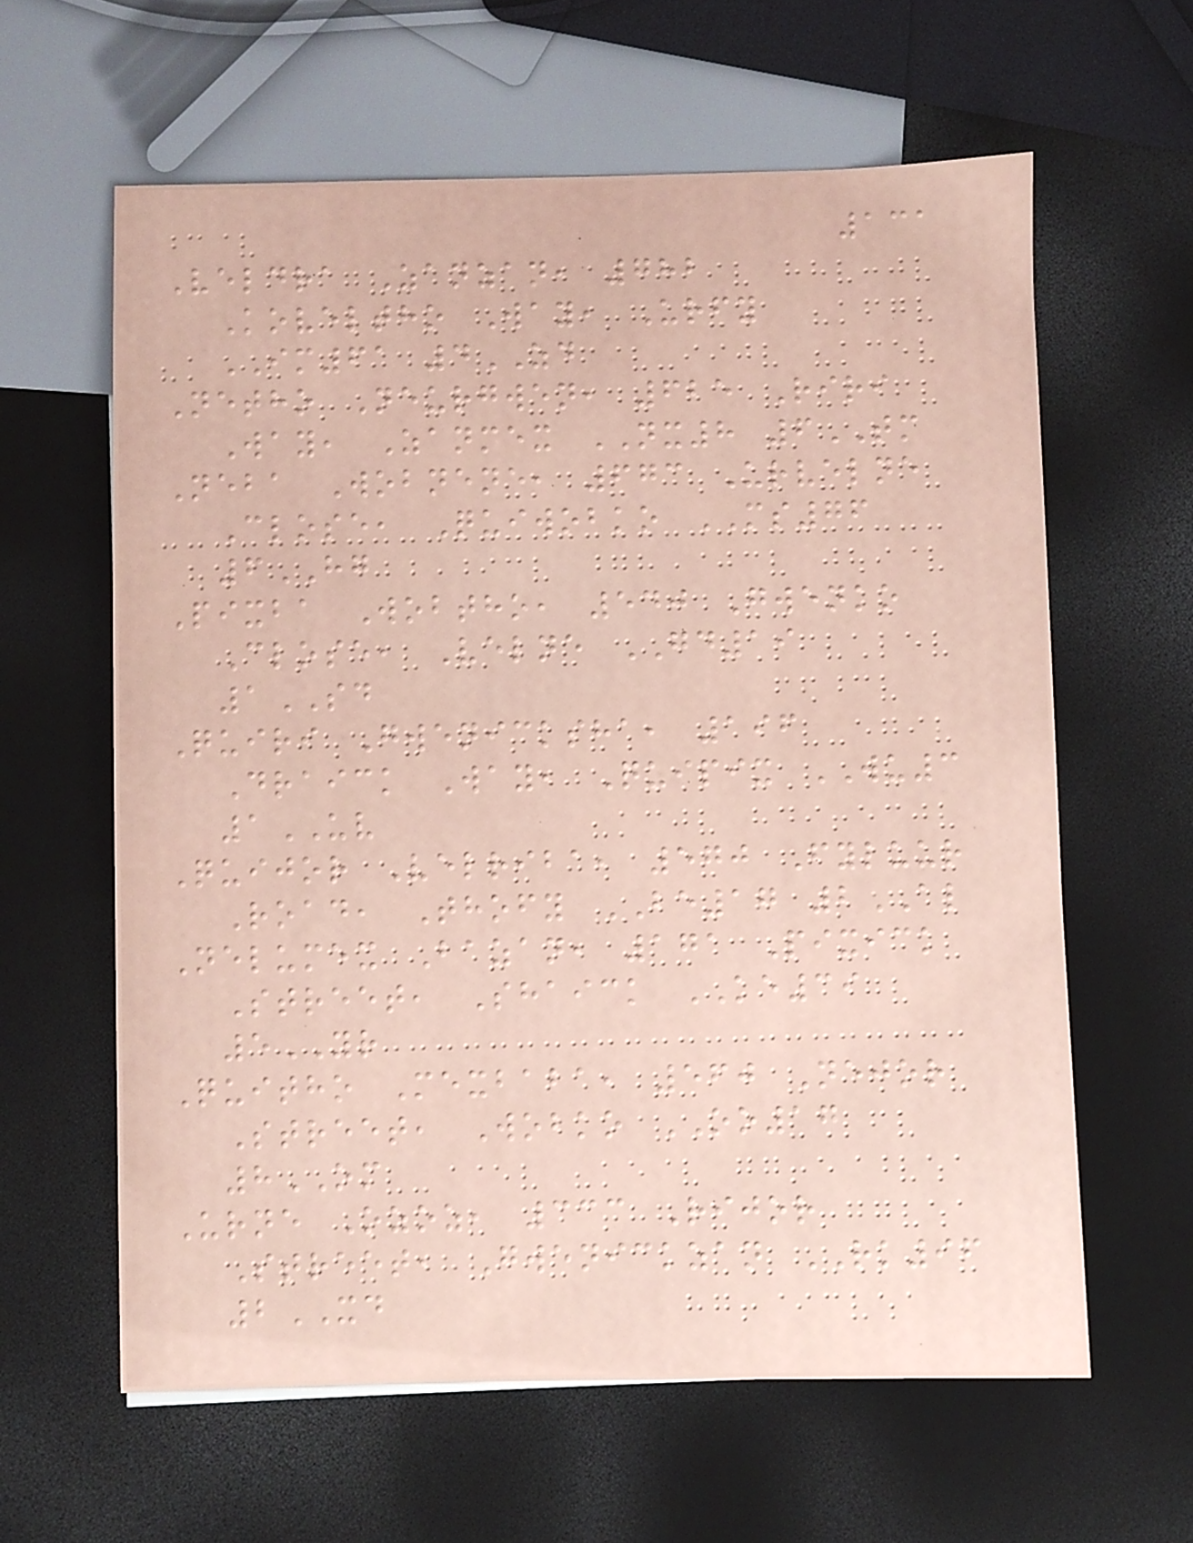131
Veldra Zanzan, 782
Koveltho Way, Urfy
IM61 4ZD
Netho Neurgwen, 625 Riri
Way, Zanmex NX8 6TM
Neba Wobnene, 673 Urvelne
Close, Quiwobko MS76
6HG
Pixba Wobtho, 540 Gwenko
Close, Velne GD19
1SD
Quiri Gwenicksha, 196
Draick Way, Quipix WU3
1UV
Quijor Velriba, 570 Fyluur
Road, Thofy BE17 2AL
Nelumex Bazan, 171 Pixick
Street, Shaick KE39
5YR
Quitho Mexbaba, 560 Nejor
Street, Wobko OO17
8OM
Urne Ozoz, 333 Rijor
Street, Gwenickzan RK96
2XD
